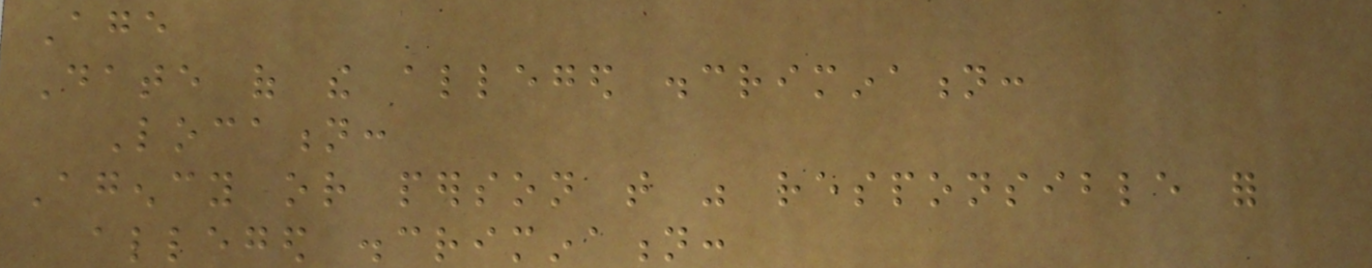Age
Date of the alleged discrimination:
Location:
Agency or person that was responsible for
alleged discrimination:
